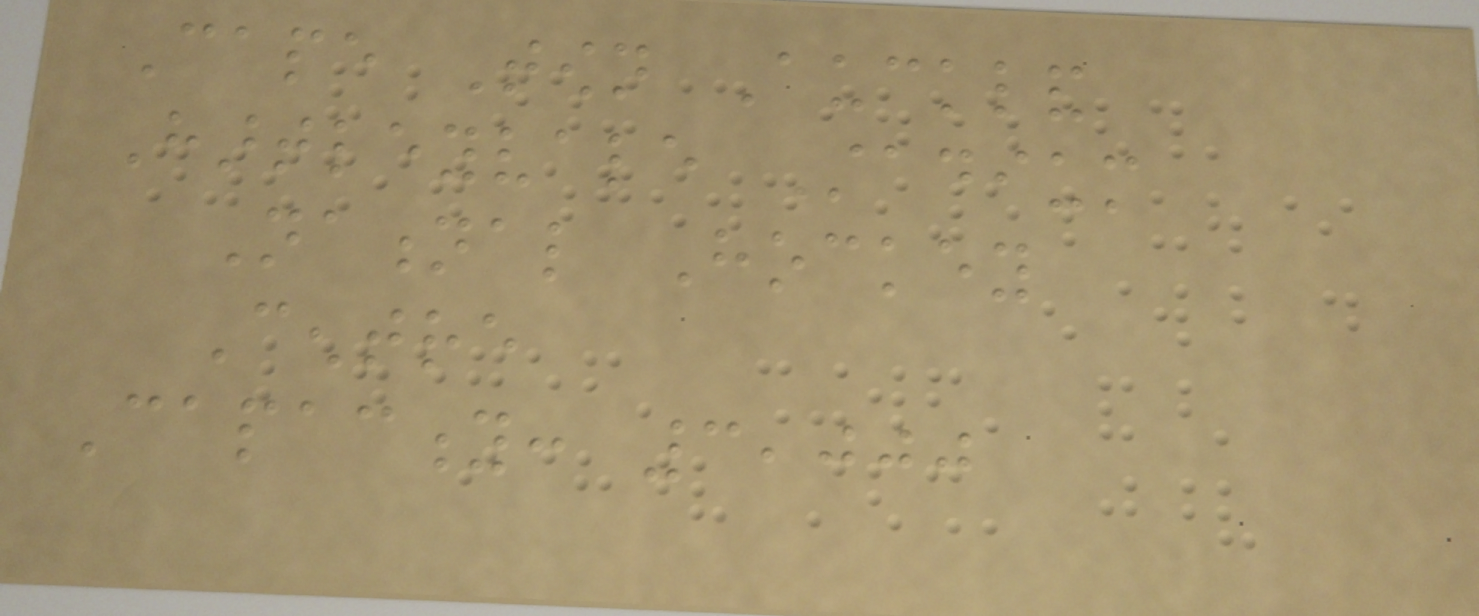Cape Town Auckland
Hartleyvale Stadium
National Hockey
Centre
Capacity: 3,000
